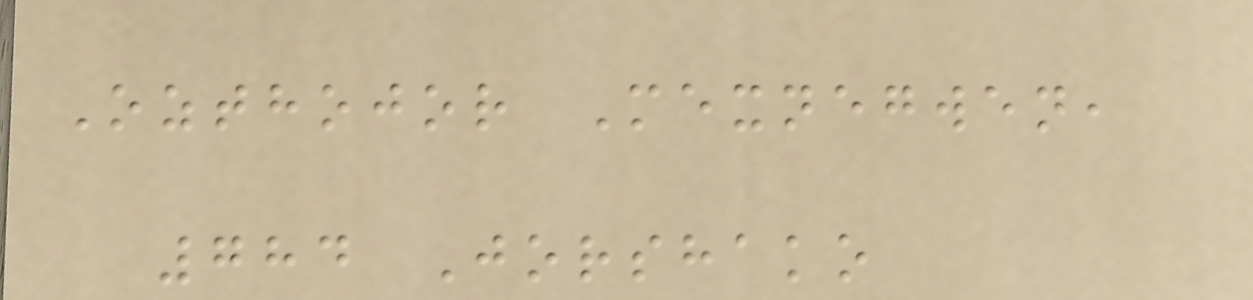Ozthojor Mexnegwen,
784 Jorshako
